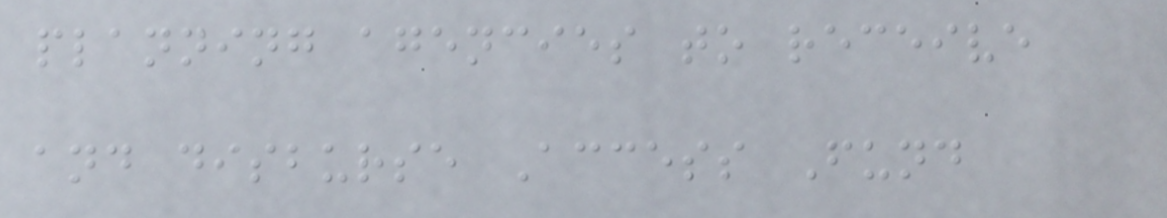planning agencies to receive
and disburse Access Fund
